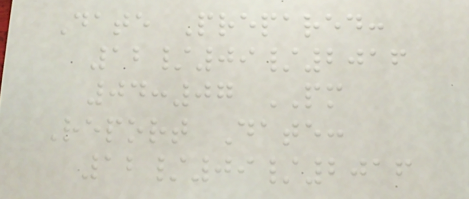Date Prepared:
12/09/2016
04:07 PM
Report Date:
12/09/2016
